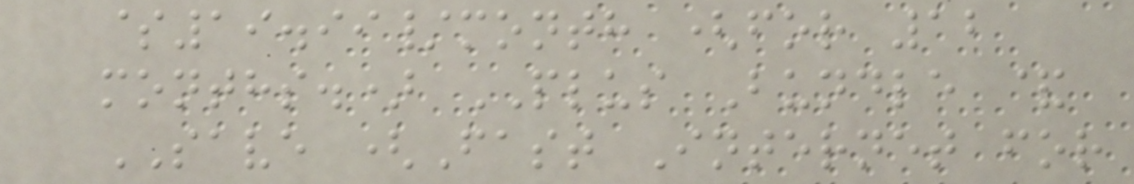$19.99/month (for 12
months.) PLUS Bundle &
SAVE (Fast Internet for
